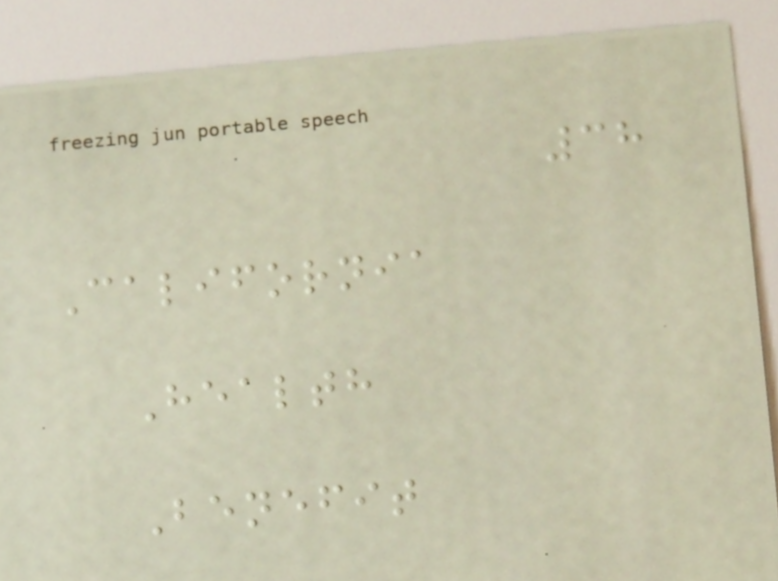38
California
Health
Benefit
